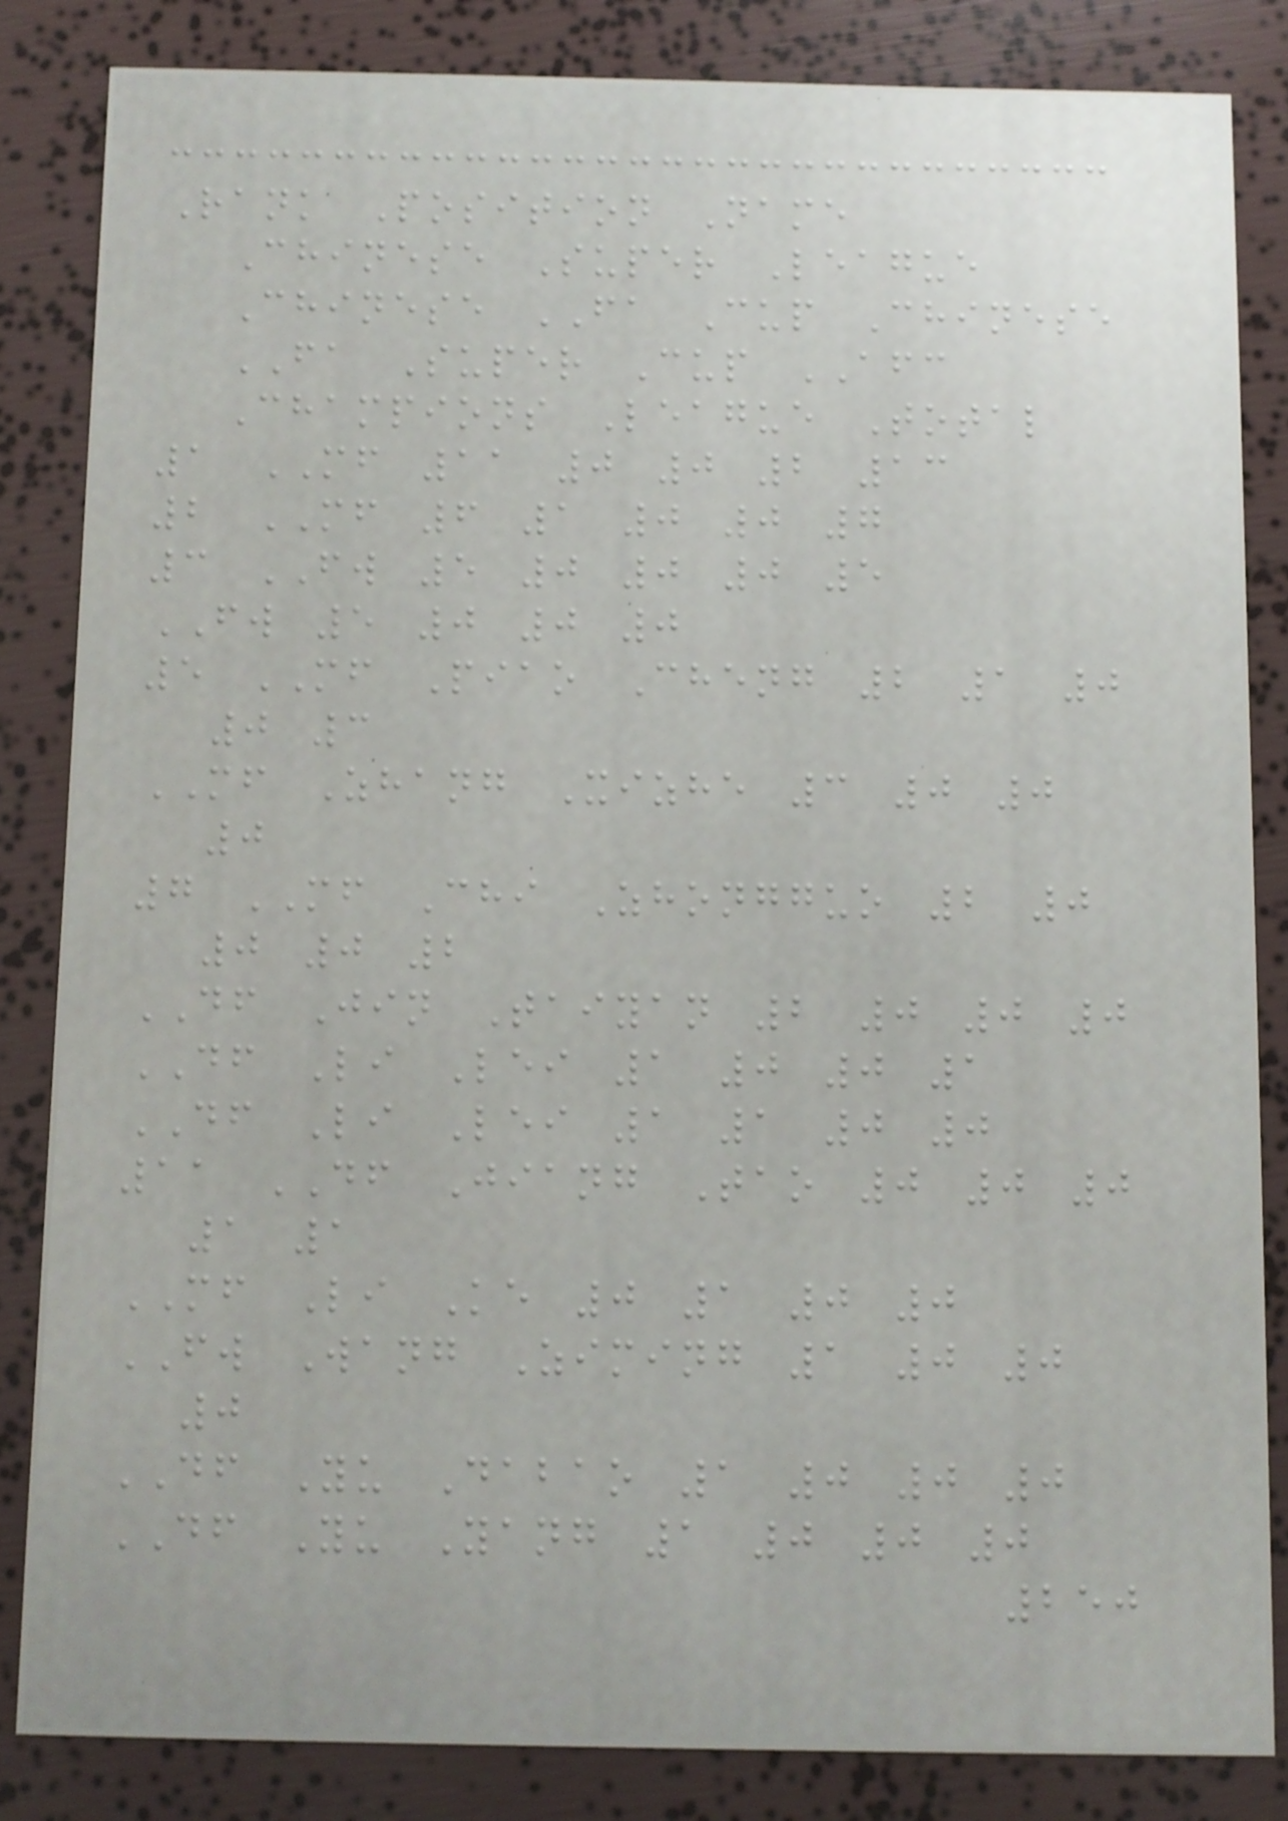Rank Position Name
Chinese Super League
Chinese FA Cup Chinese
FA Super Cup AFC
Champions League Total
1 MF 11 0 0 2 13
2 MF 6 1 0 0 7
3 FW 5 0 0 0 5
FW 5 0 0 0
5 MF Piao Cheng 2 1 0
0 3
MF Zhang Xizhe 3 0 0
0
7 MF Chi Zhongguo 2 0
0 0 2
DF Jin Taiyan 2 0 0 0
DF Li Lei 1 0 0 1
DF Li Lei 1 1 0 0
11 DF Jiang Tao 0 0 0
1 1
MF Li Ke 0 1 0 0
FW Wang Ziming 1 0 0
0
DF Yu Dabao 1 0 0 0
DF Yu Yang 1 0 0 0
250
